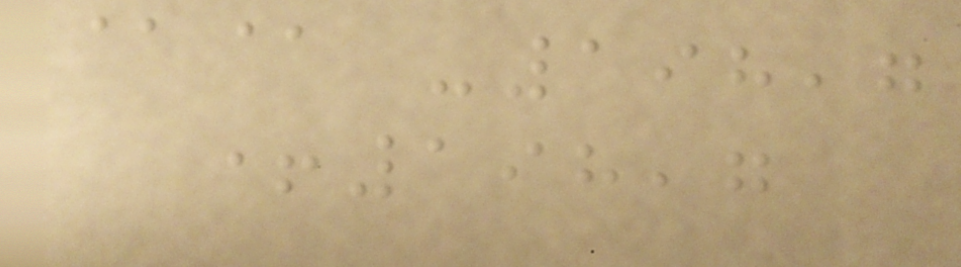@@ -198,7
+198,7
